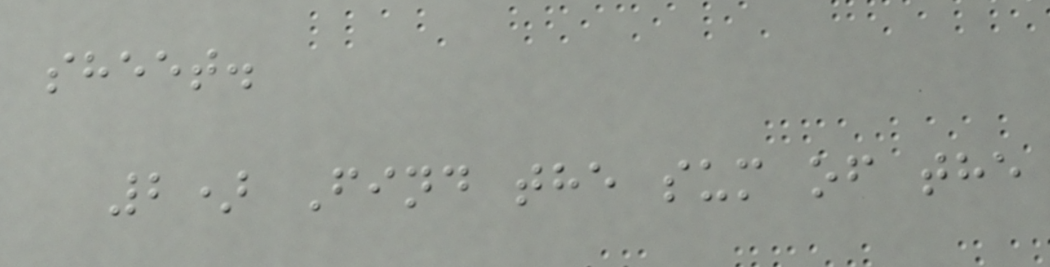sheet.
2) Find the sum of the
